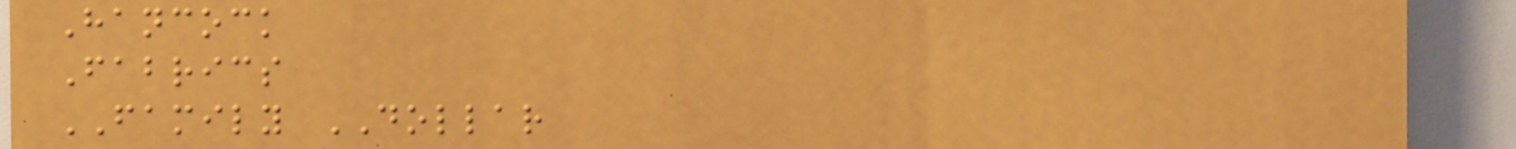Hancock
Fabrics
FAMILY DOLLAR
